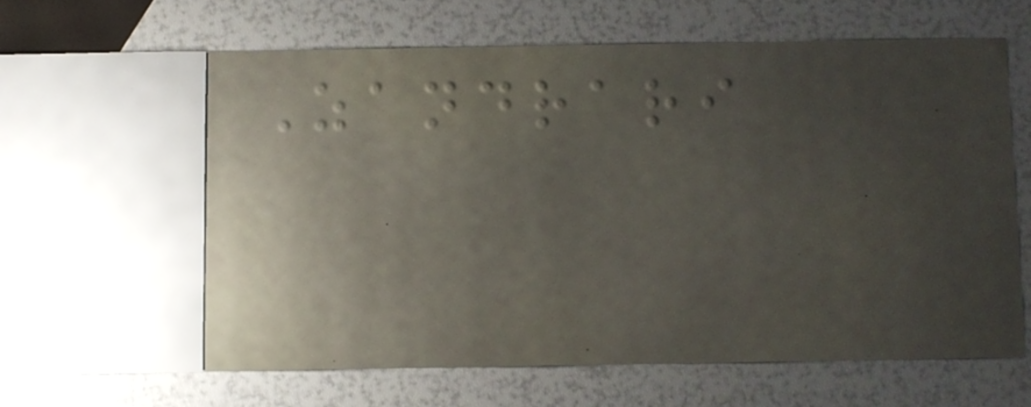Zandrari
